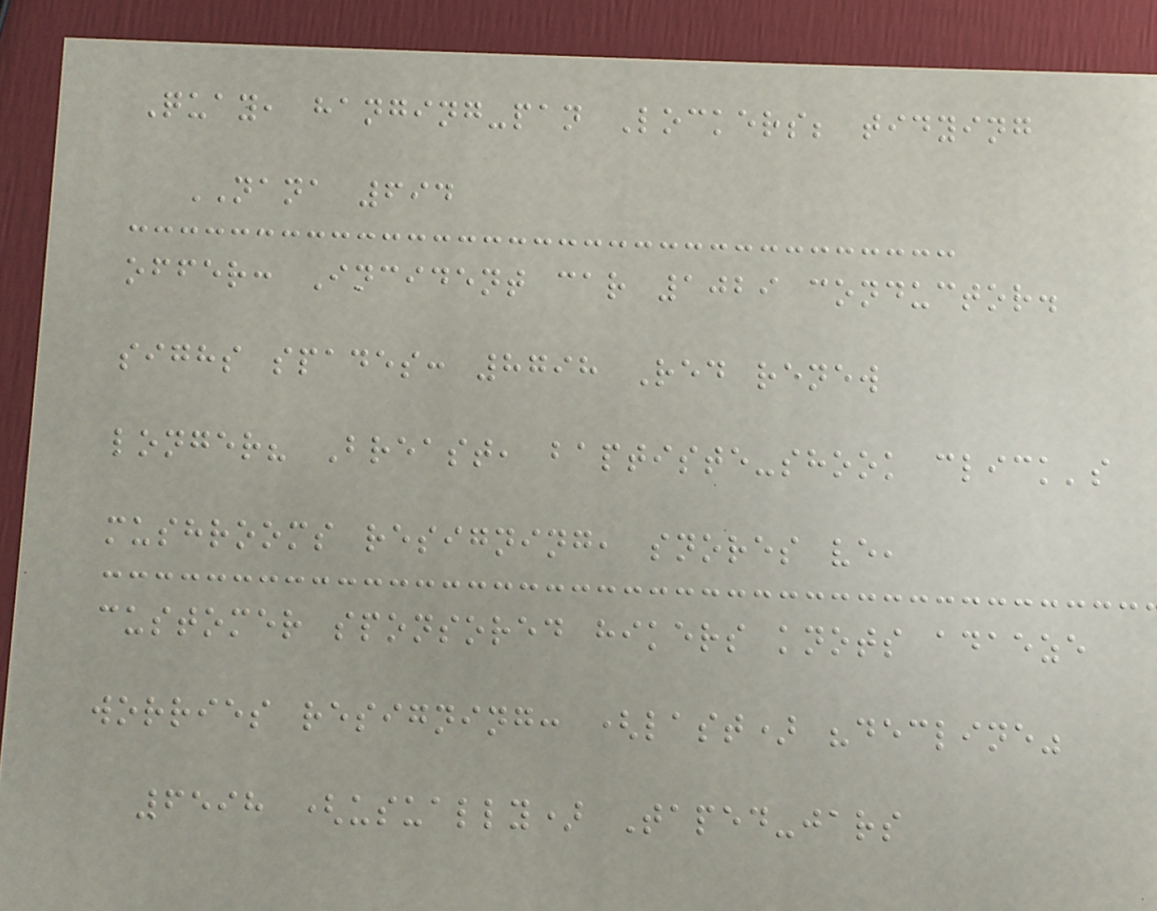Quay, hanging-pan Lockers; tidying
NANA 694
offer: Incident car 1029 conductor.
sighs spades: 8798 Red renew
longer? Breast, baptiste-shook click's
mushrooms resigning, snores ve,
customer sponsored hikers knots adaeze
worries resigning: (last) "decline"
6598 (usually) Taped-jars
